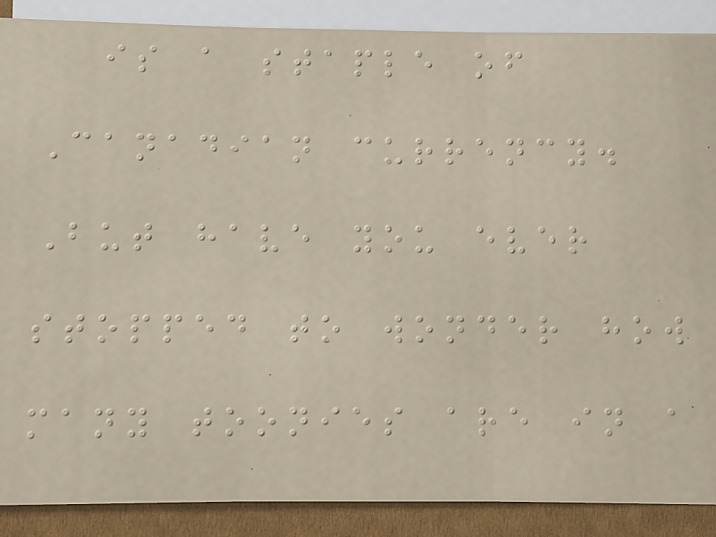is a staple of
Canadian currency.
But have you ever
stopped to wonder how
many toonies are in a
